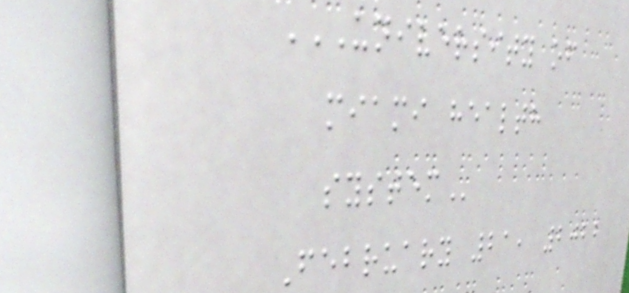UNIVERSITY OF
MIAMI HEALTH
SYSTEM
February 21, 2022
